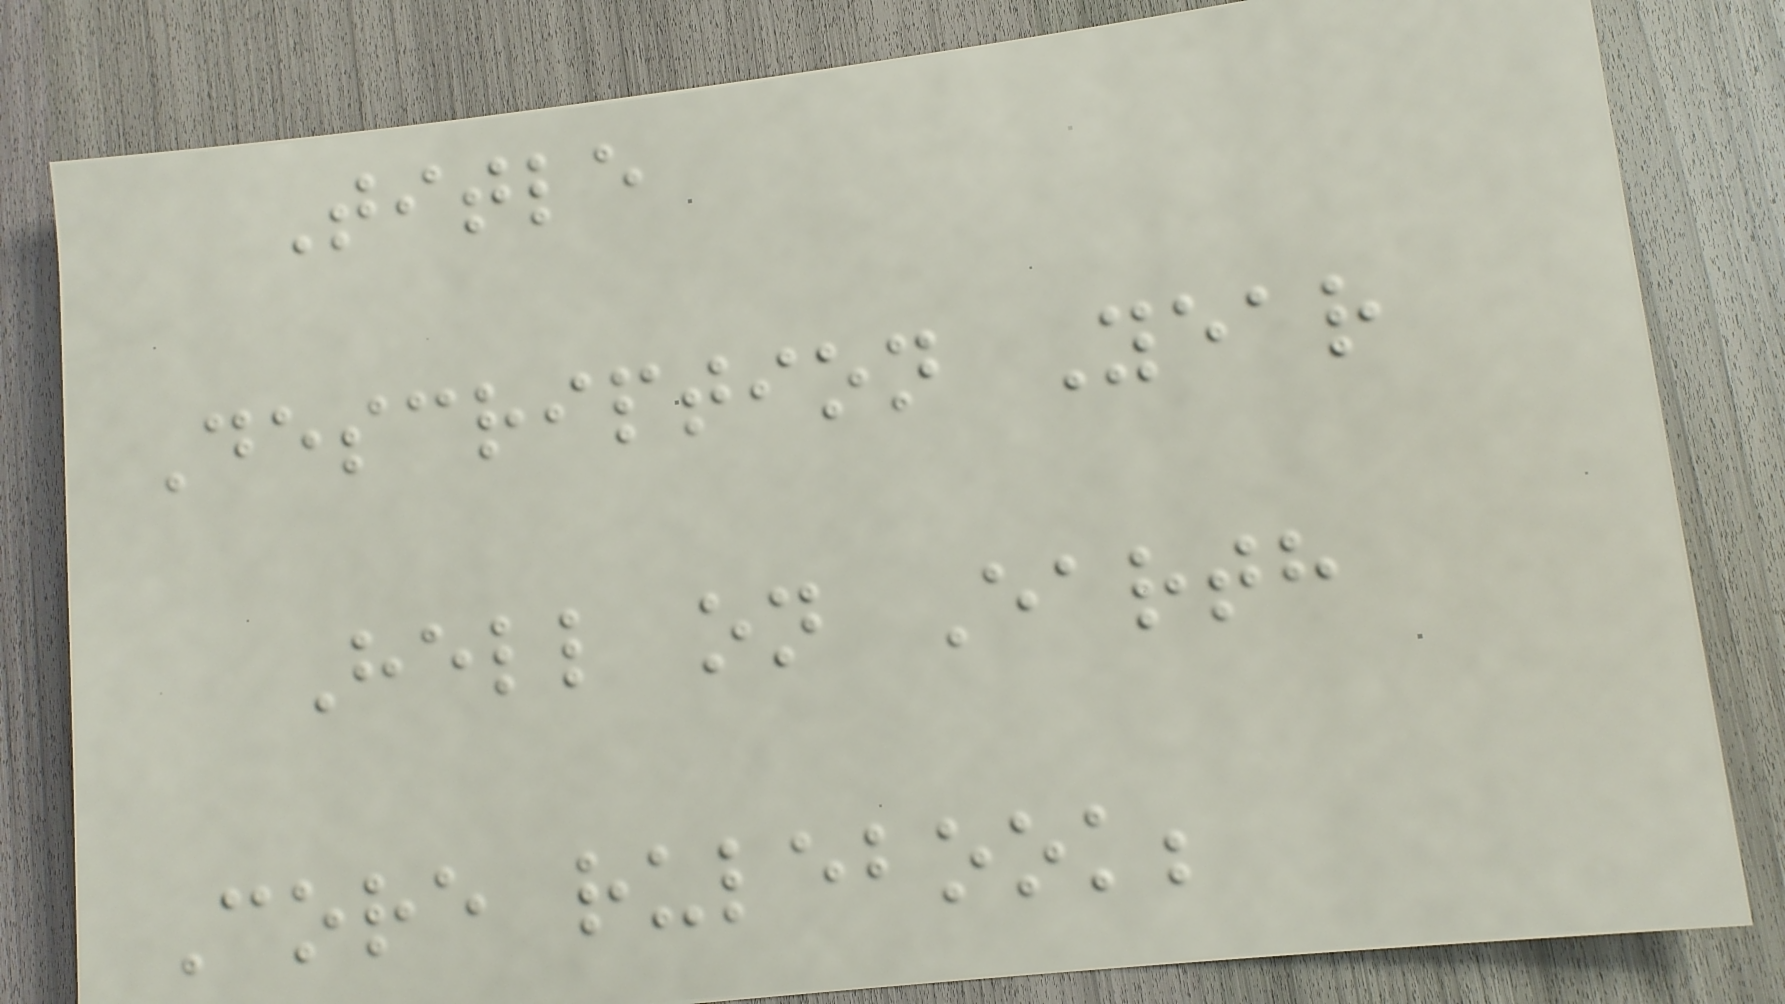Title
Description Year
Hell on Earth
Core rulebook;
